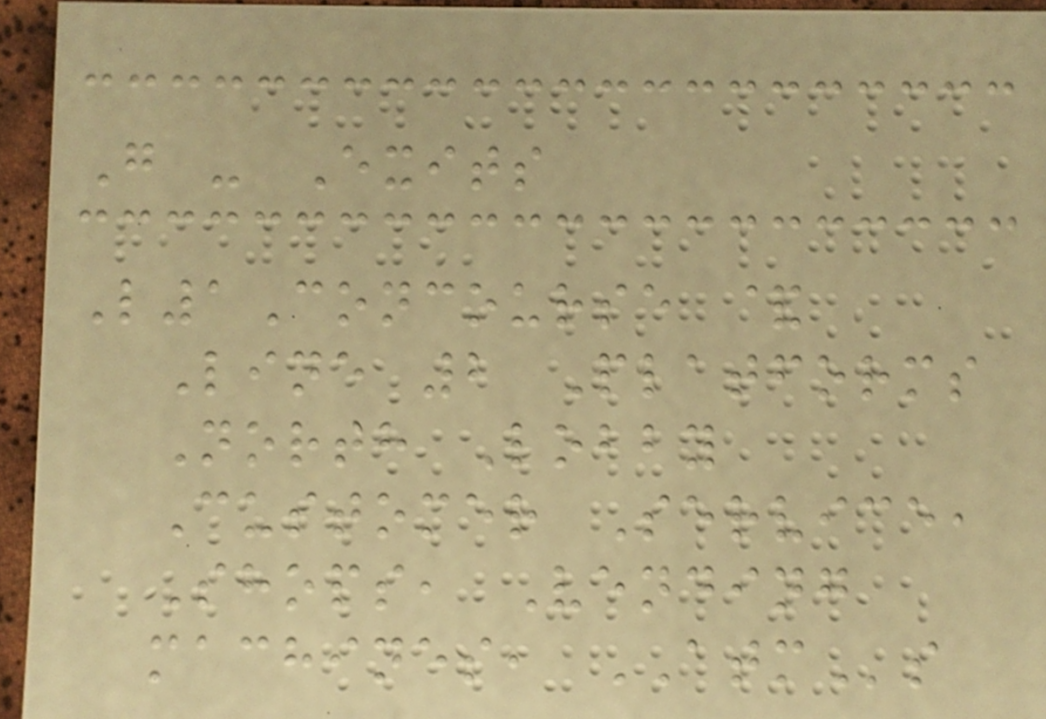G - Exits
L1Concourse &
Line 2 Platforms
North Lobby
Customer Service,
Shops, Vending
machines, ATMs
